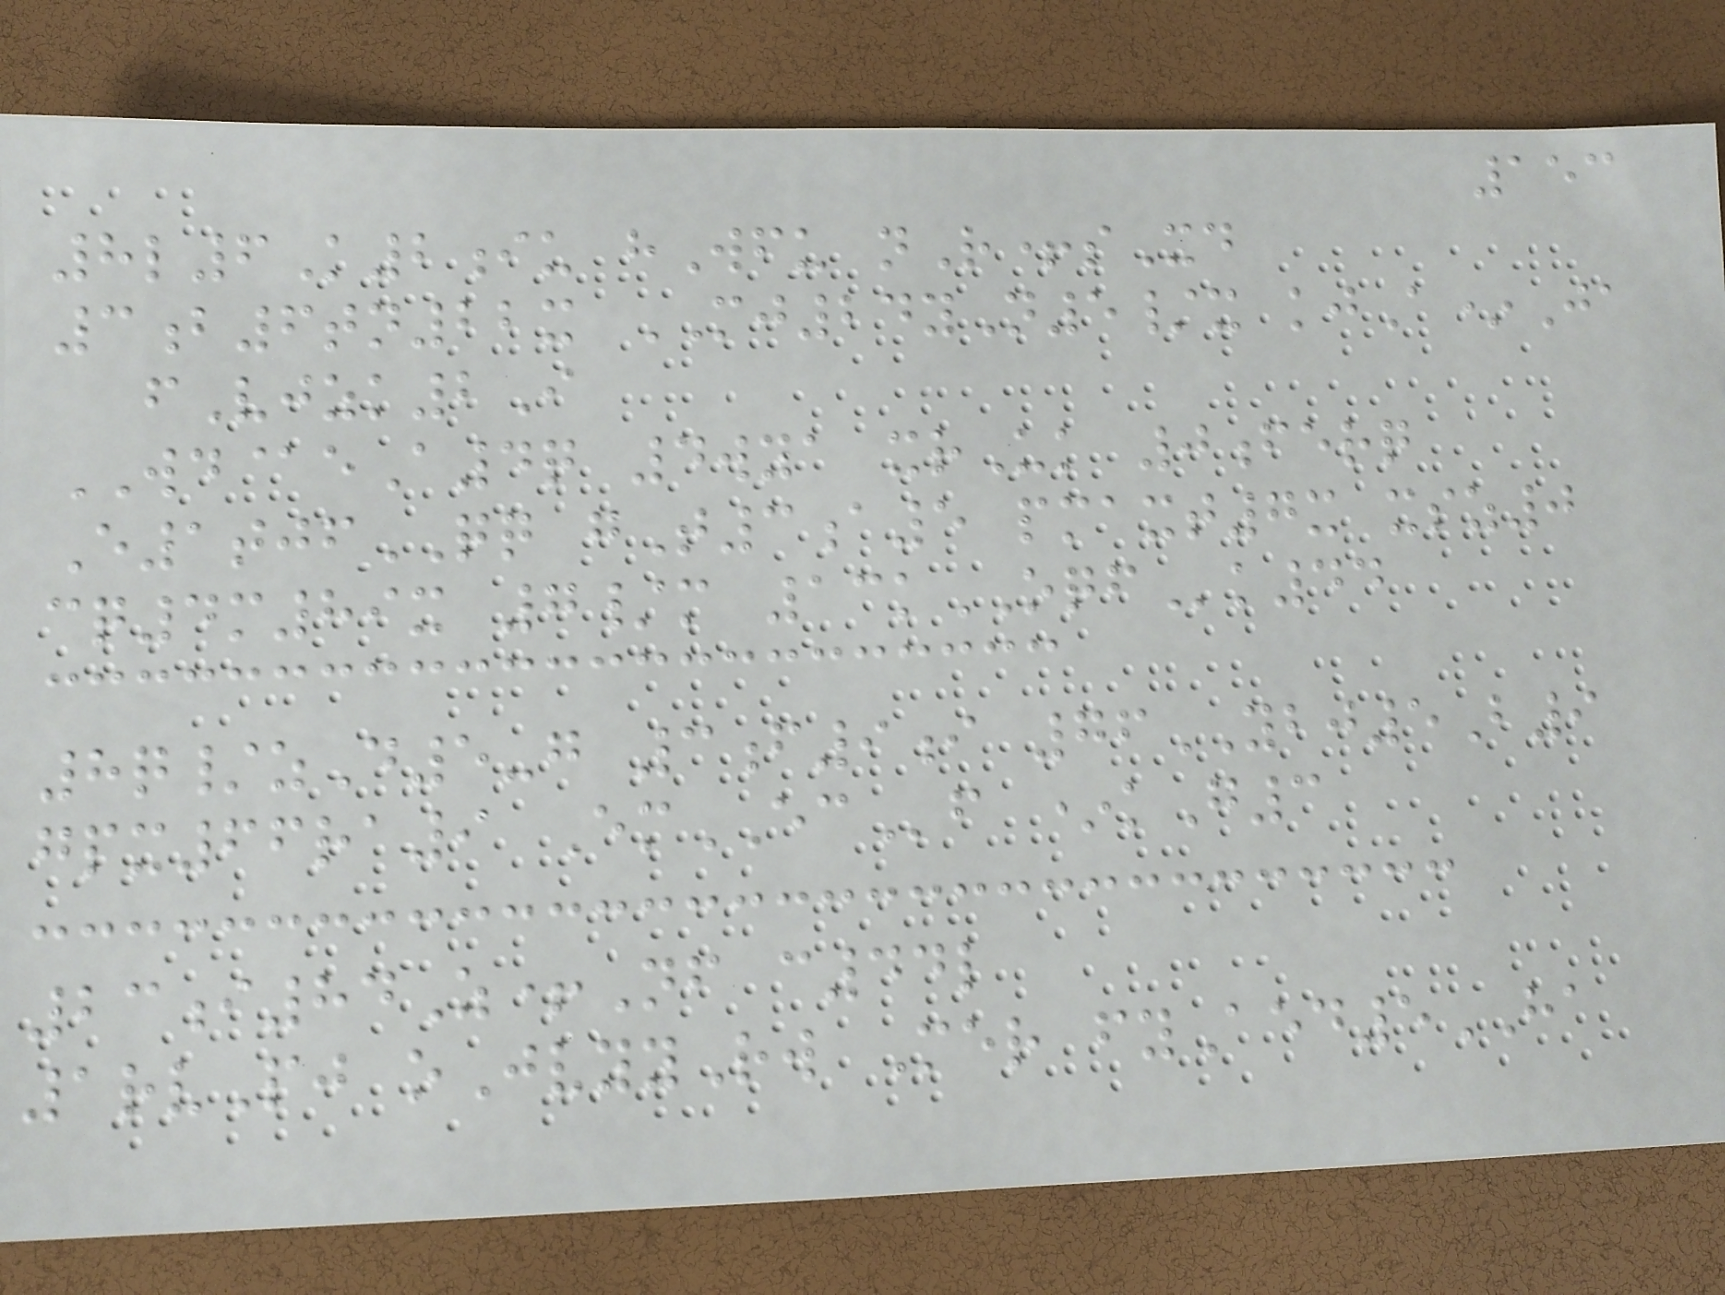153
8l6K2iu hWfu nR+sXd
3b6tn22x MJ24yN5/x kjA*Ja
fVjzk2I
WD@eA4q 4wya xrUk 0ferq
E1tjfQQ gT3a5 pmaxt7x xsz0
cq4m89x 7/m 13kOQFk44
8q/zD5-g 3f9i 76YBJ5B9
gpx66ra9 EmECf *kG3
23i84Z+Nf c44l
1rvPj oJvyyRw Mer fyAed5HA
